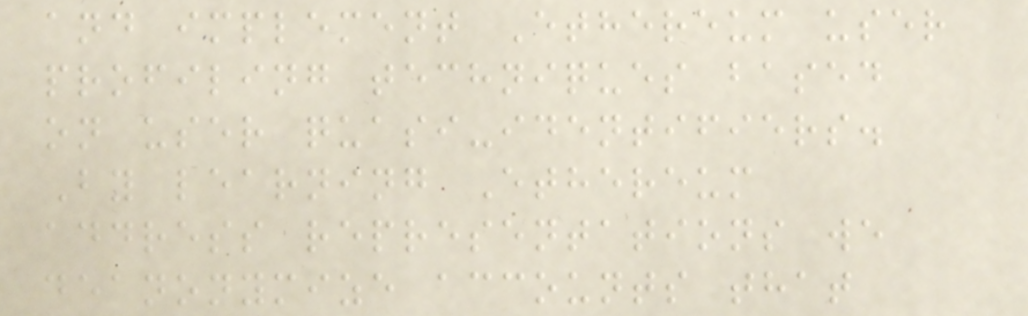and implement Ethereum user
profiling techniques based
on user quasi-identifiers.
By learning Ethereum
address representations we
deanonymize accounts that
